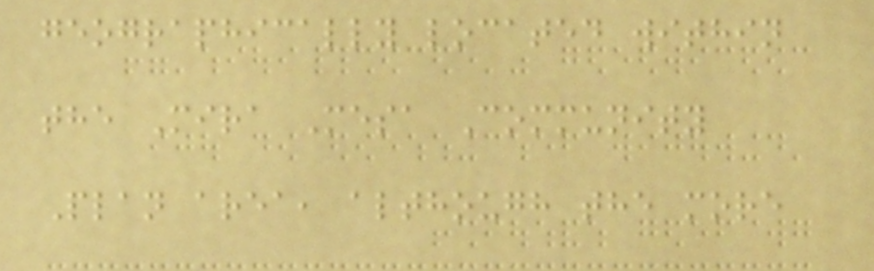geographically located within
the Mira Mesa Community
Plan area, although the more
